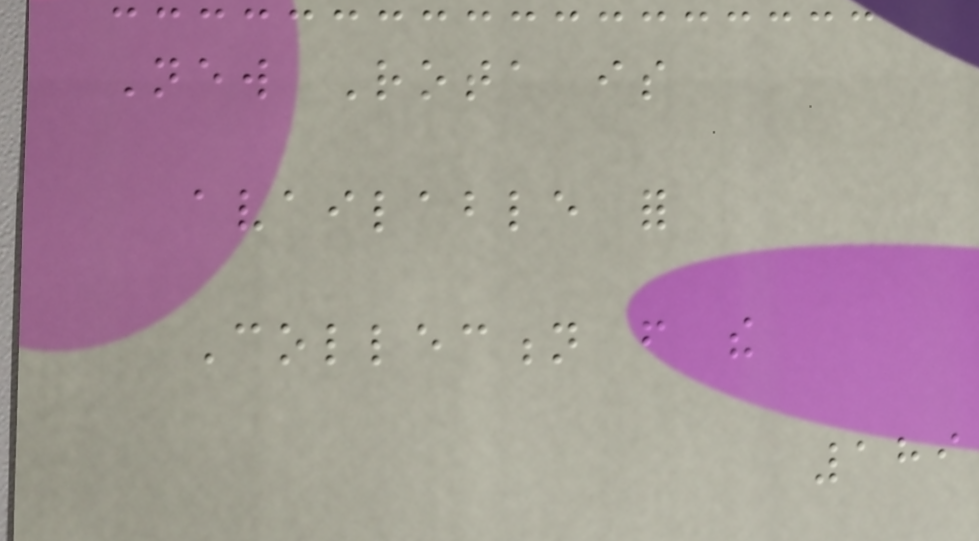New Rota is
available for
Collection from the
189
